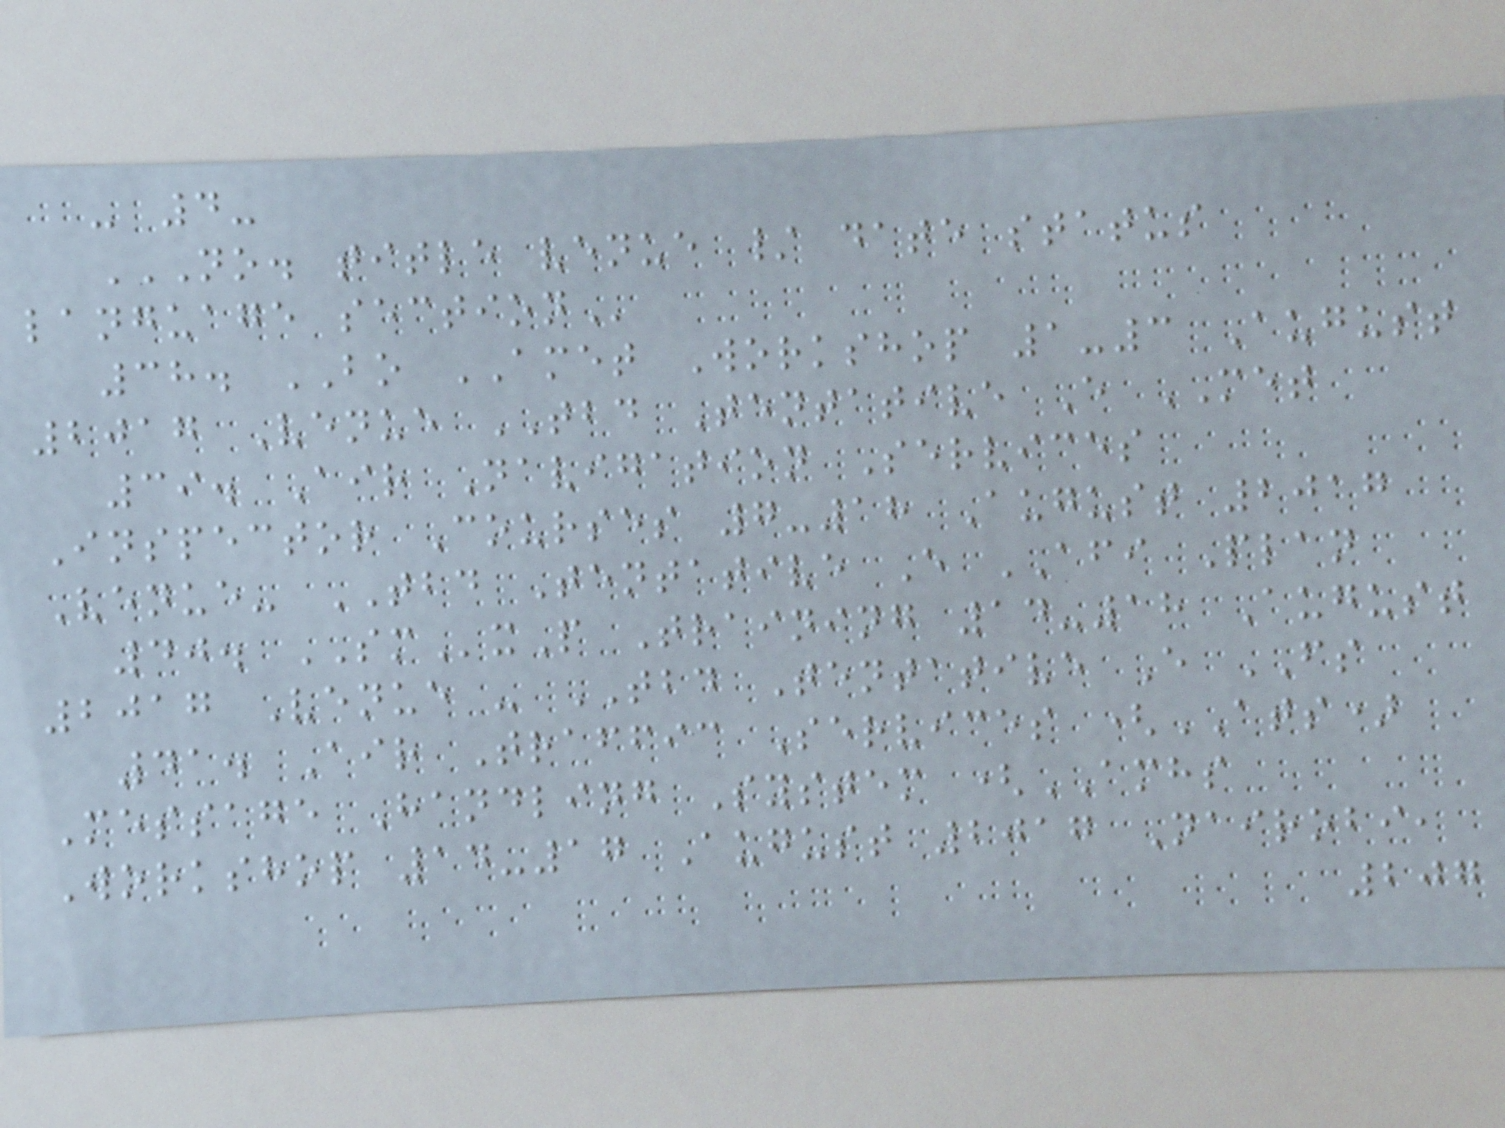- 4-
NO. TITLE VENUE / DATE STATUS
LANGUAGE SECTION
38. BO AMET Workshop 1-3 August
2017 Venue TBD Tentative E MET
39. Air Navigation Services
Inspector Courses 7-18 August 2017
Venue- TBD Tentative E AFI Plan
40. SMxP Training 14-18 August
2017 Venue - TBD Tentative E FS
41. Air Traffic Services (ATS)
Message Handling System (AMHS
Workshop 14-17 August 2017 Nairobi,
207
